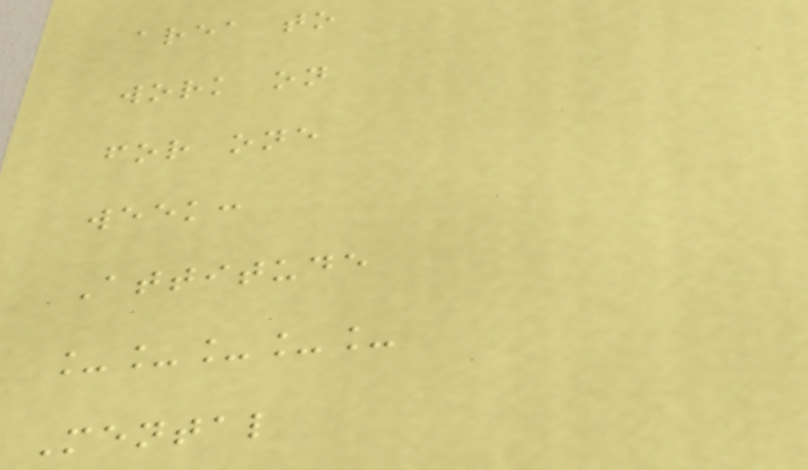area to
work on
for one
week:
Attitude
_____
Mental
